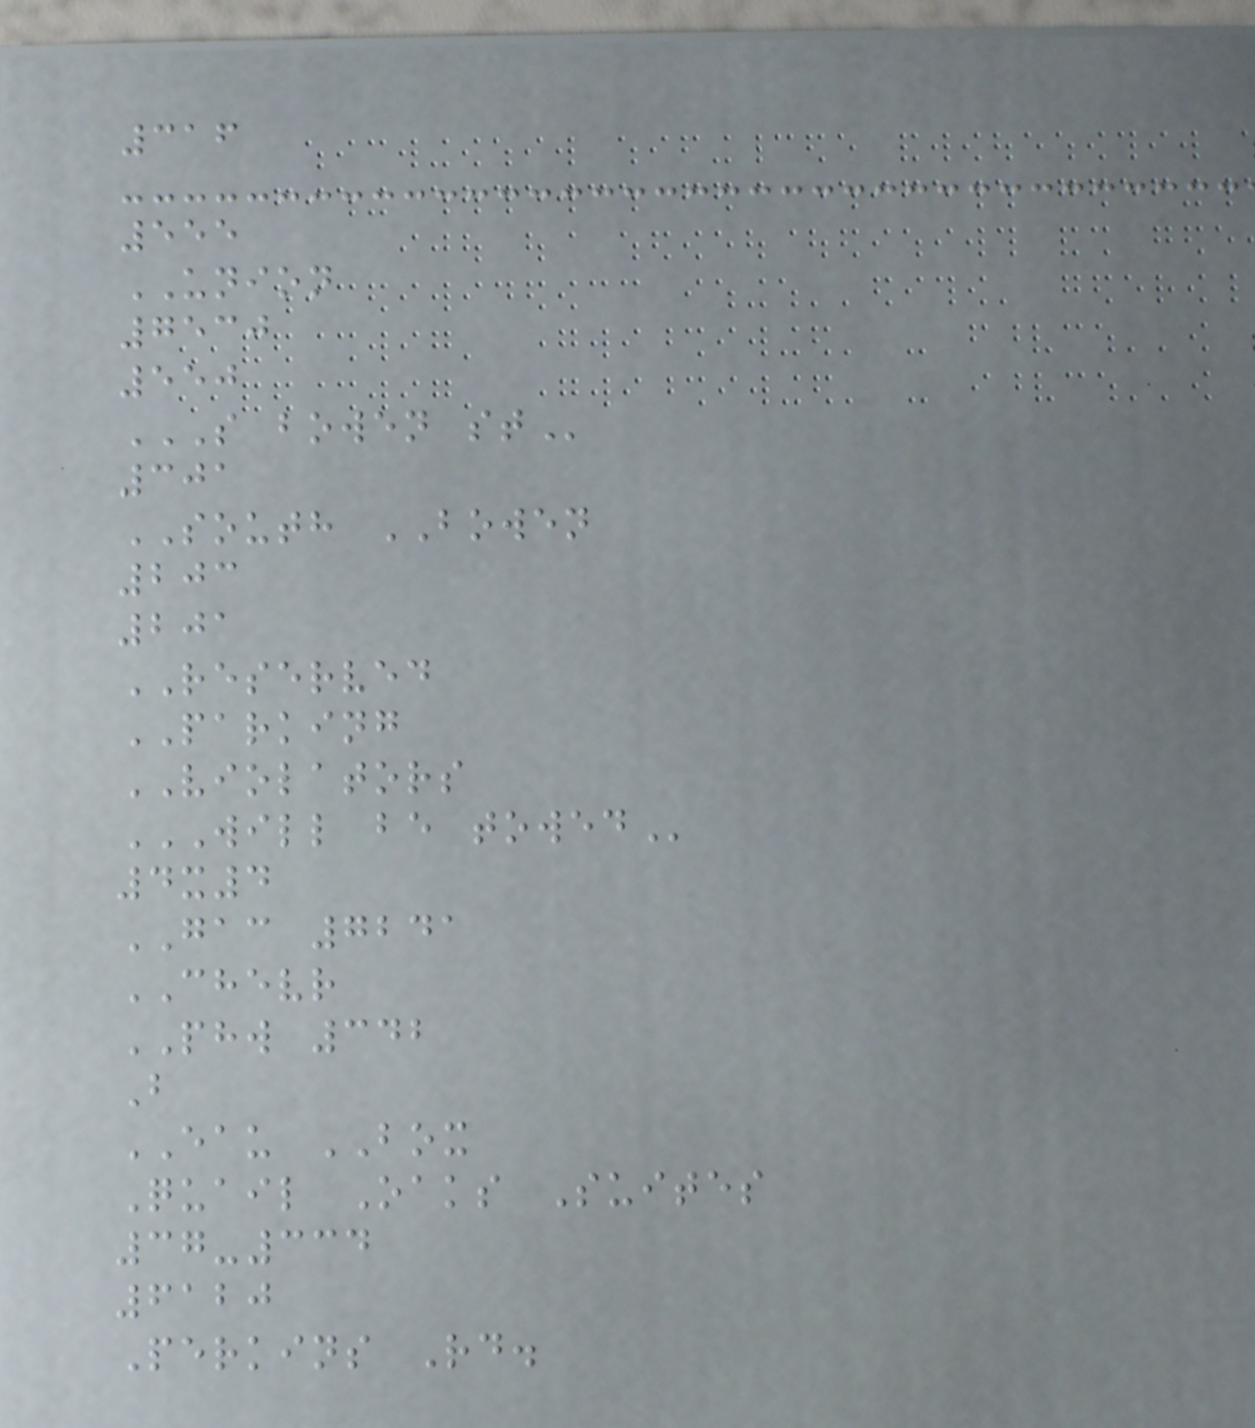316
555
UNION
7530
550
S BOWEN ST
301
SOUTH BOWEN
203
201
RESERVED
PARKING
VIOLATORS
WILL BE TOWED
4x4
GAC 7241
CHEVR
PHW 342
B
EAU BOX
Quail Oaks Suites
37-334
6120
Perkins Rd.
